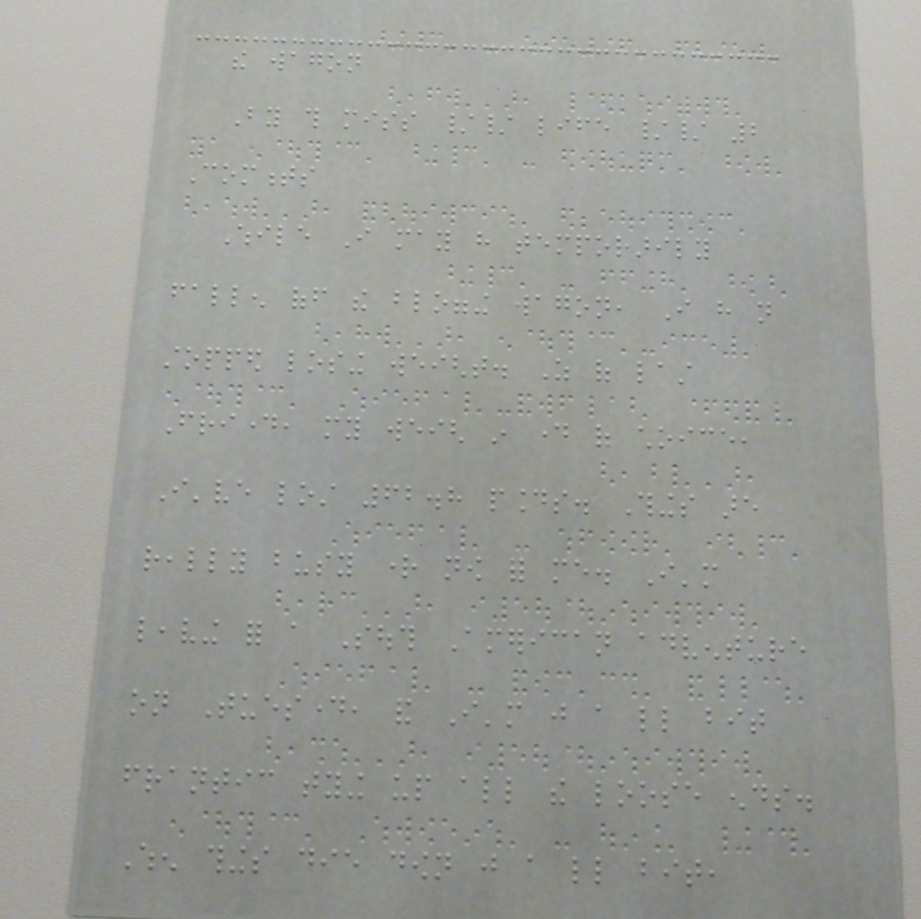the wagon
By this miss // life // 2
Comments
While I may have temporarily
fallen off the blogging wagon, I have not
stopped losing weight. As of last
Friday, my weigh in day of choice,
I've lost 62.8 pounds. Things are
really busy right now for me. I'm
leaving for a South American adventure
on Tuesday, and I'm just a little bit
frantic tying up all the loose ends.
When things die down just a little bit,
